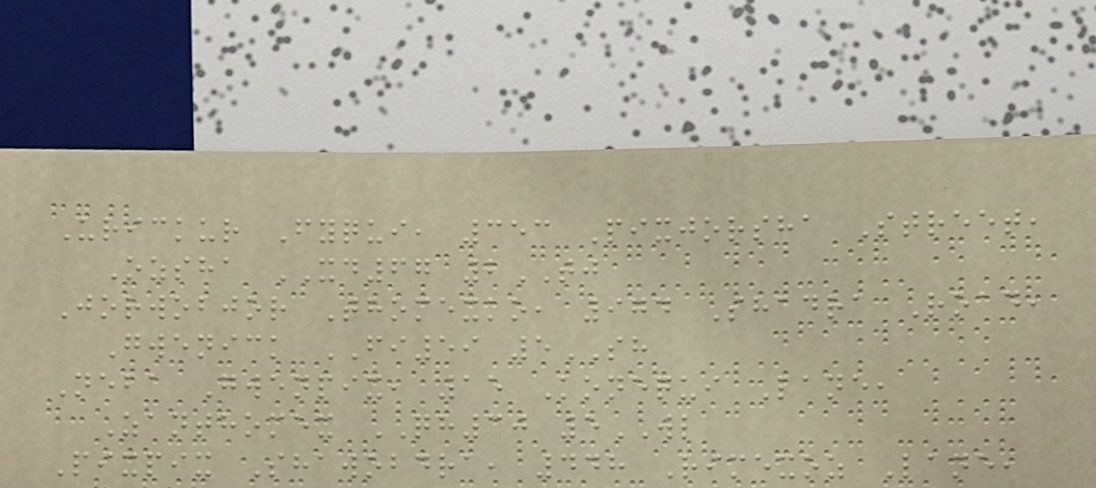Urickur Fyqui, 353 Pixjorsha Street,
Ozsha XD67 2TJ
Jorwobjor Thomexko, 974 Shadra Road,
Gwenick FI59 5SH
Neba Gwenpix, 15 Konequi Lane,
Zanthomex QH30 5WL
Pixpix Shawobdra, 448 Rimexoz Lane,
